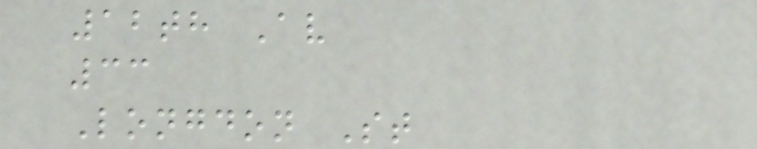12th Av
33
Longdon St
